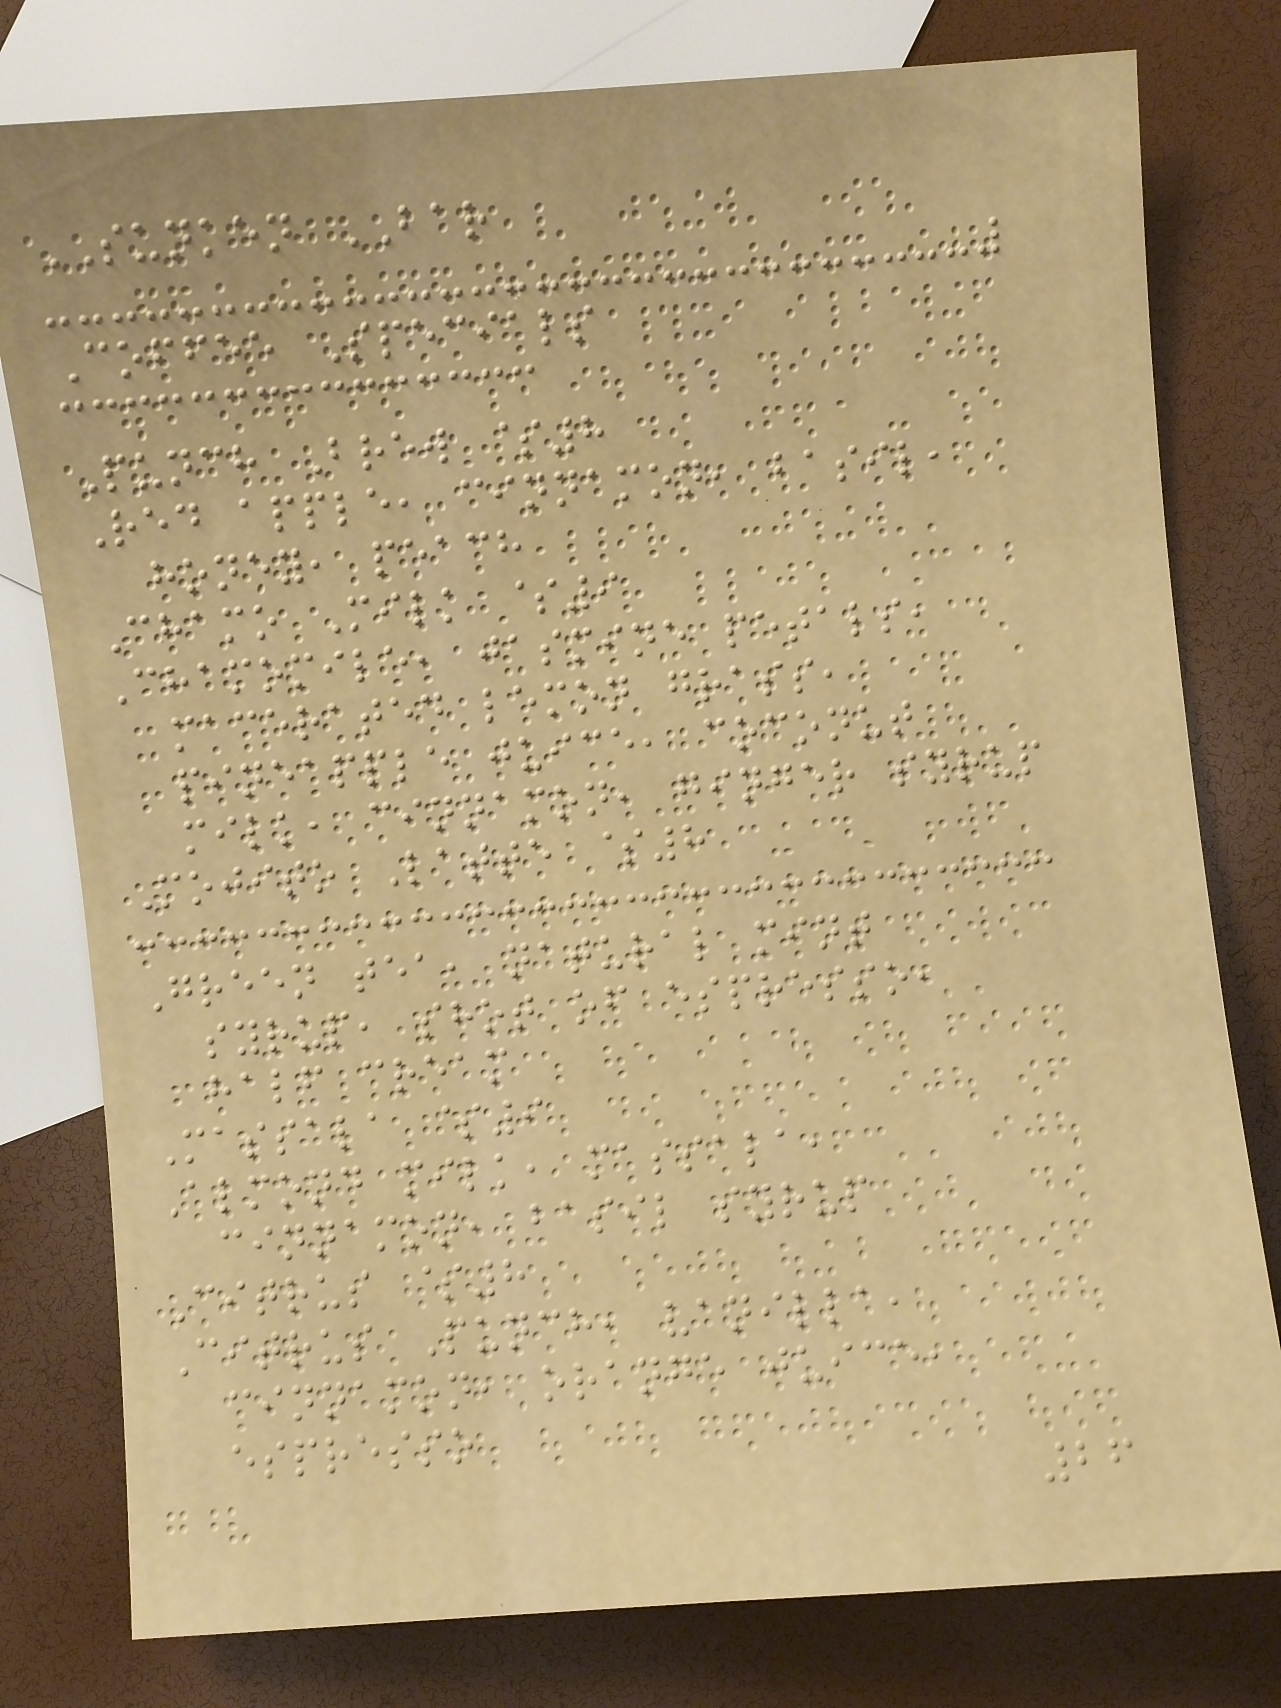SUNKEN BAR
Coffee Specials
Punch Brew $8
Red apple, cinnamon, basil,
honey, peach
Chamo Milk $9
Chamomile, jasmine petals,
macerated lemon grass,
pineapple juice, coconut
milk, cinnamon, ginger syrup
Mojito Latte $8
Green tea, natural mint
syrup, shot of espresso,
half cream
Massala $9
Almond milk, massala,
cinnamon, basil syrup
Citrus $8
Citrus Punch, vanilla,
cinnamon, orange juice,
espresso
26
